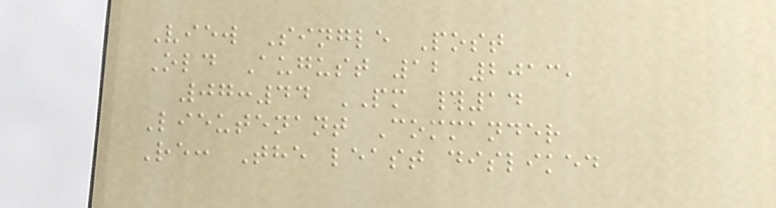View Single Post
Old August 12 2013,
07:44 PM #14
Lieutenant Commander
Re: The least disliked
